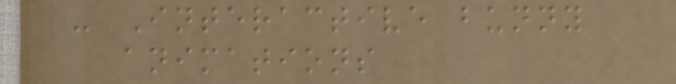- Interactive bunny
animations
